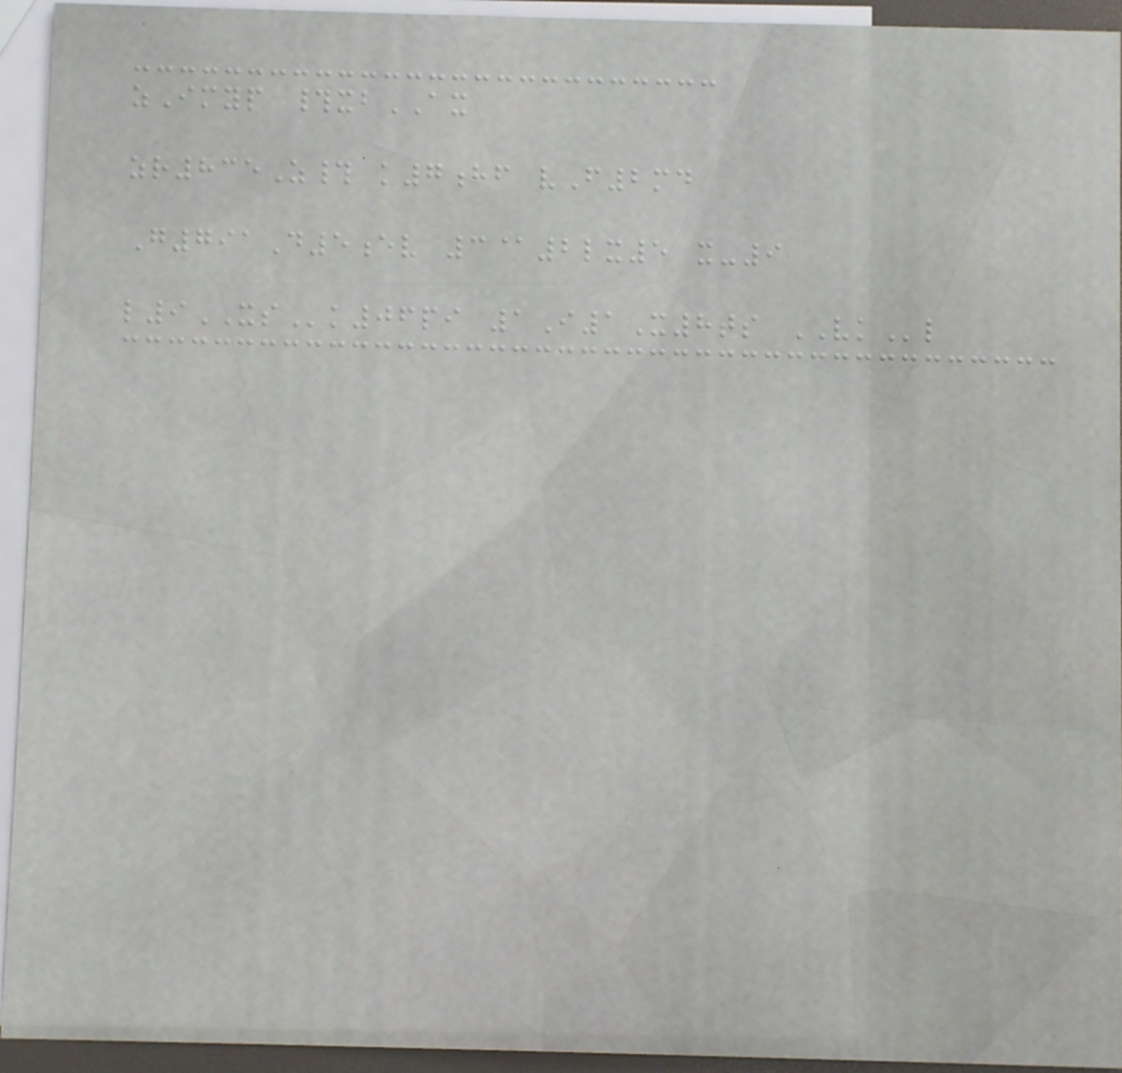zImyp #xbAX
zr835Z# k7hf vF2md
G791D5ev 3@2lx5 x-9
l9XSk06pi 1I1X8ts VKl
